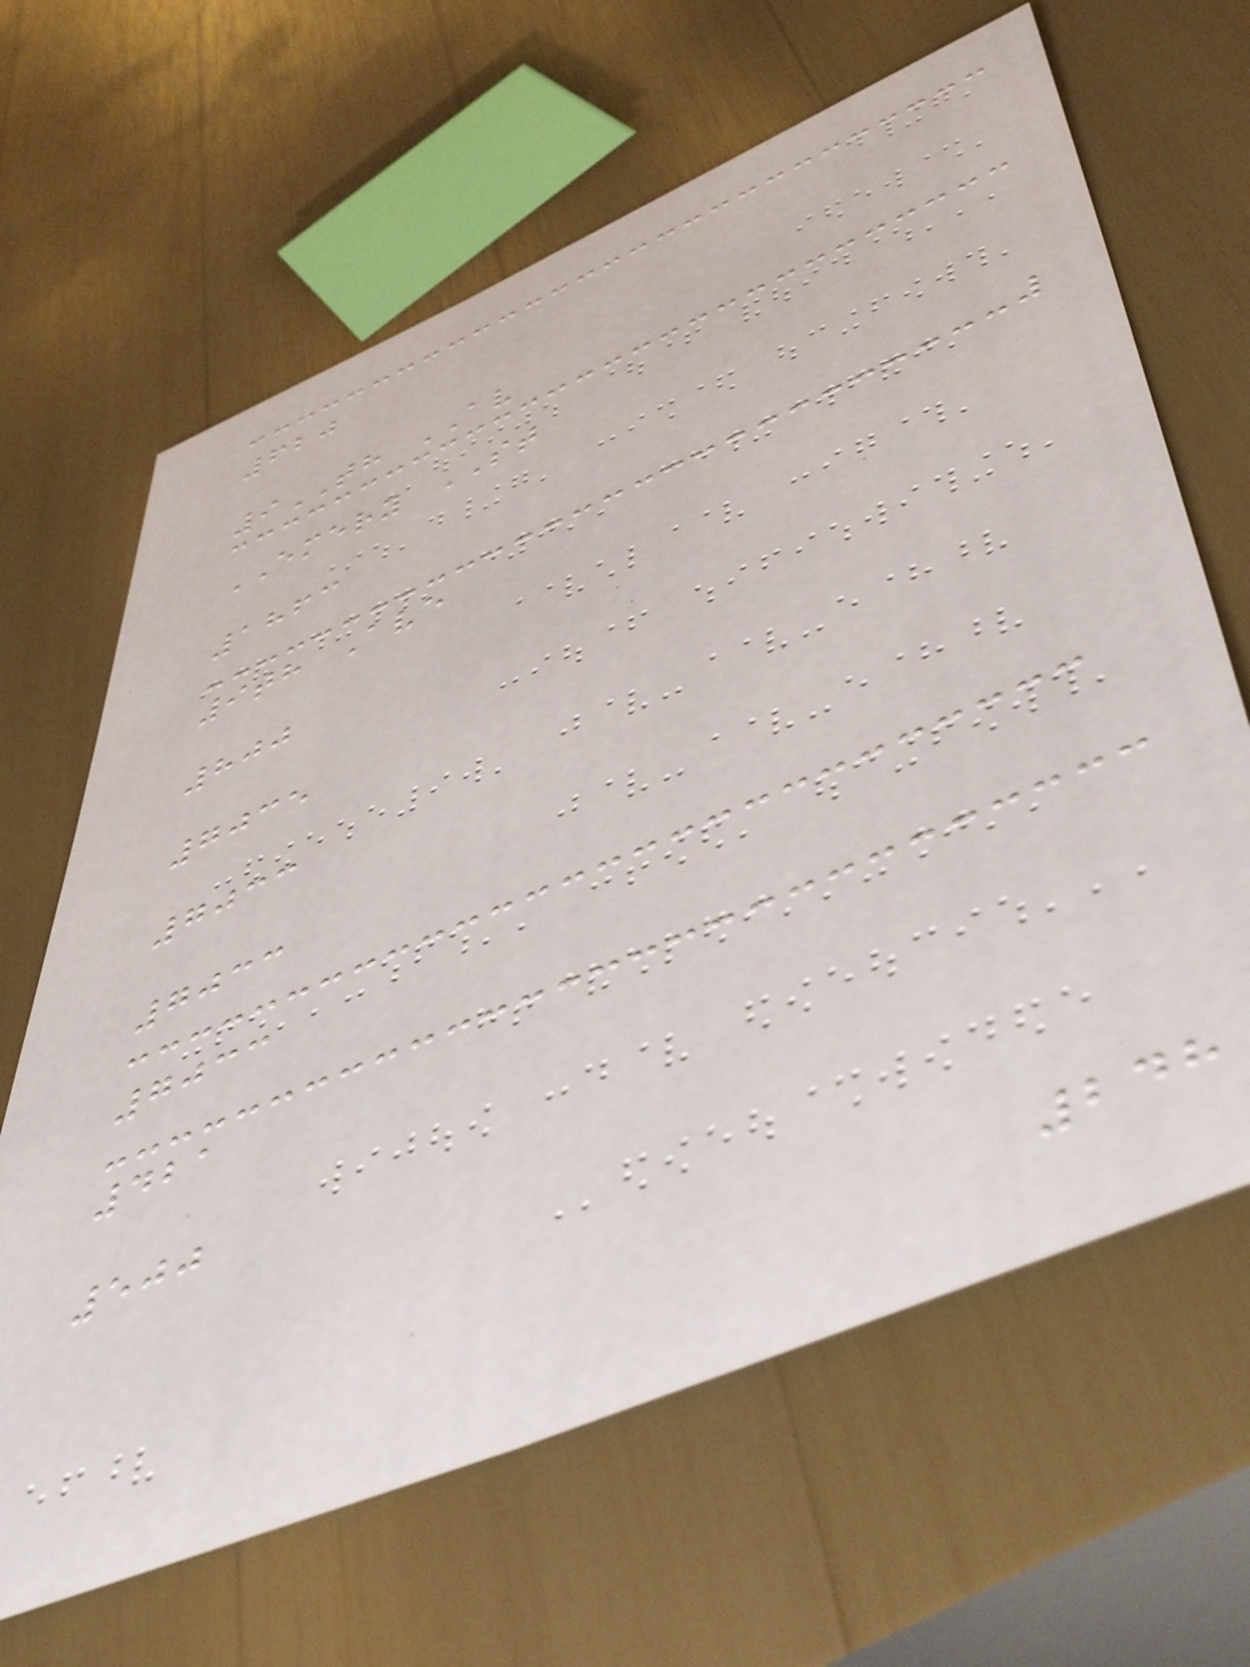620
9TH AV
EMERY ST
1863
9th Ave
800
7035
7033
7033
7033
421
500
248
